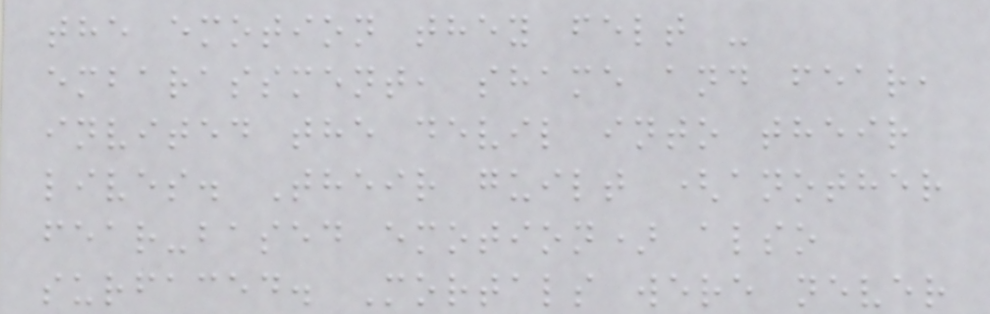the emotion they felt -
embarassment, shame and fear,
invited the devil into their
lives. Their guilt (another
fear-based emotion) also
surfaced. Mortals were never
